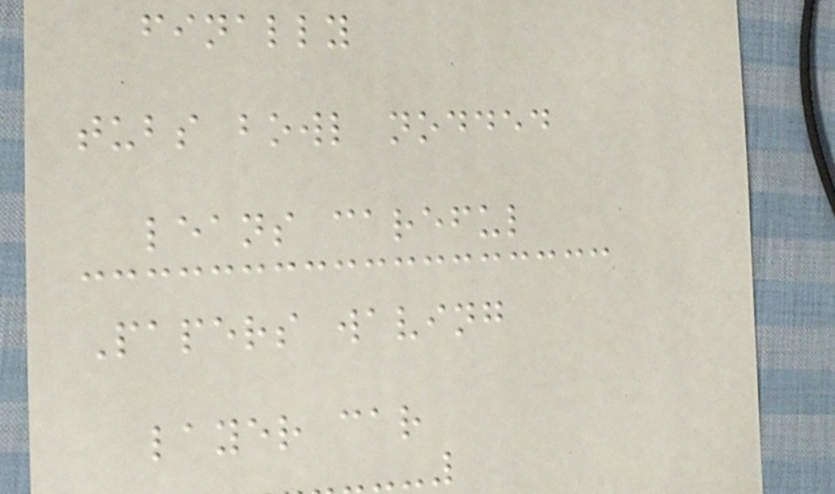finally
tubs bowl nodded
leans careful
Papers waving
layer car
